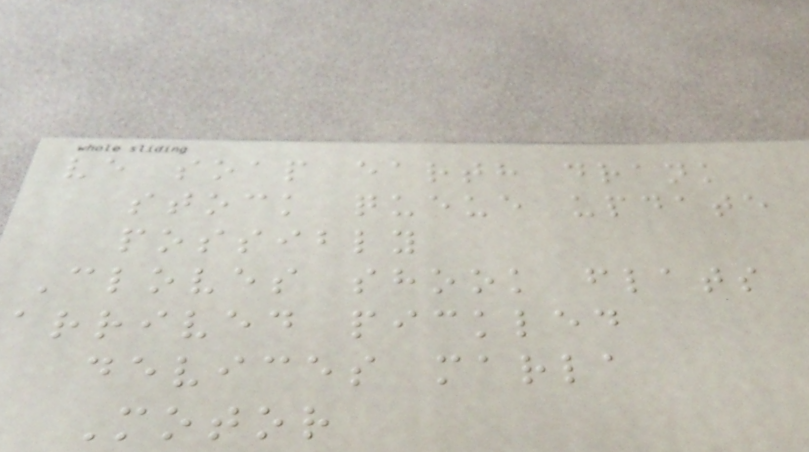ve soap earth drank
stock queue update
possibly
Cloves shook flats
arrived pickled
devices marla
Motor
